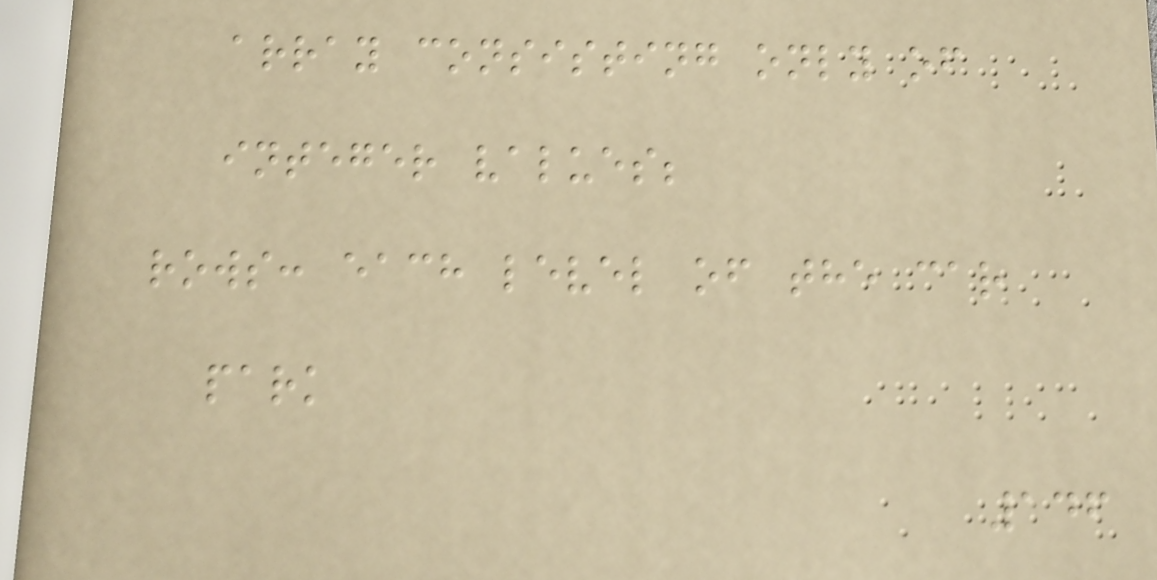array consisting only of
integer values;
rows: each level of the car
park
146
